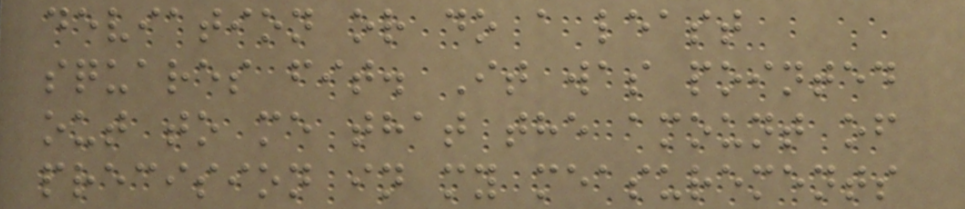deviation or do a least
squares fit. It was pointed
out to me that the amount of
precision in my measurements
